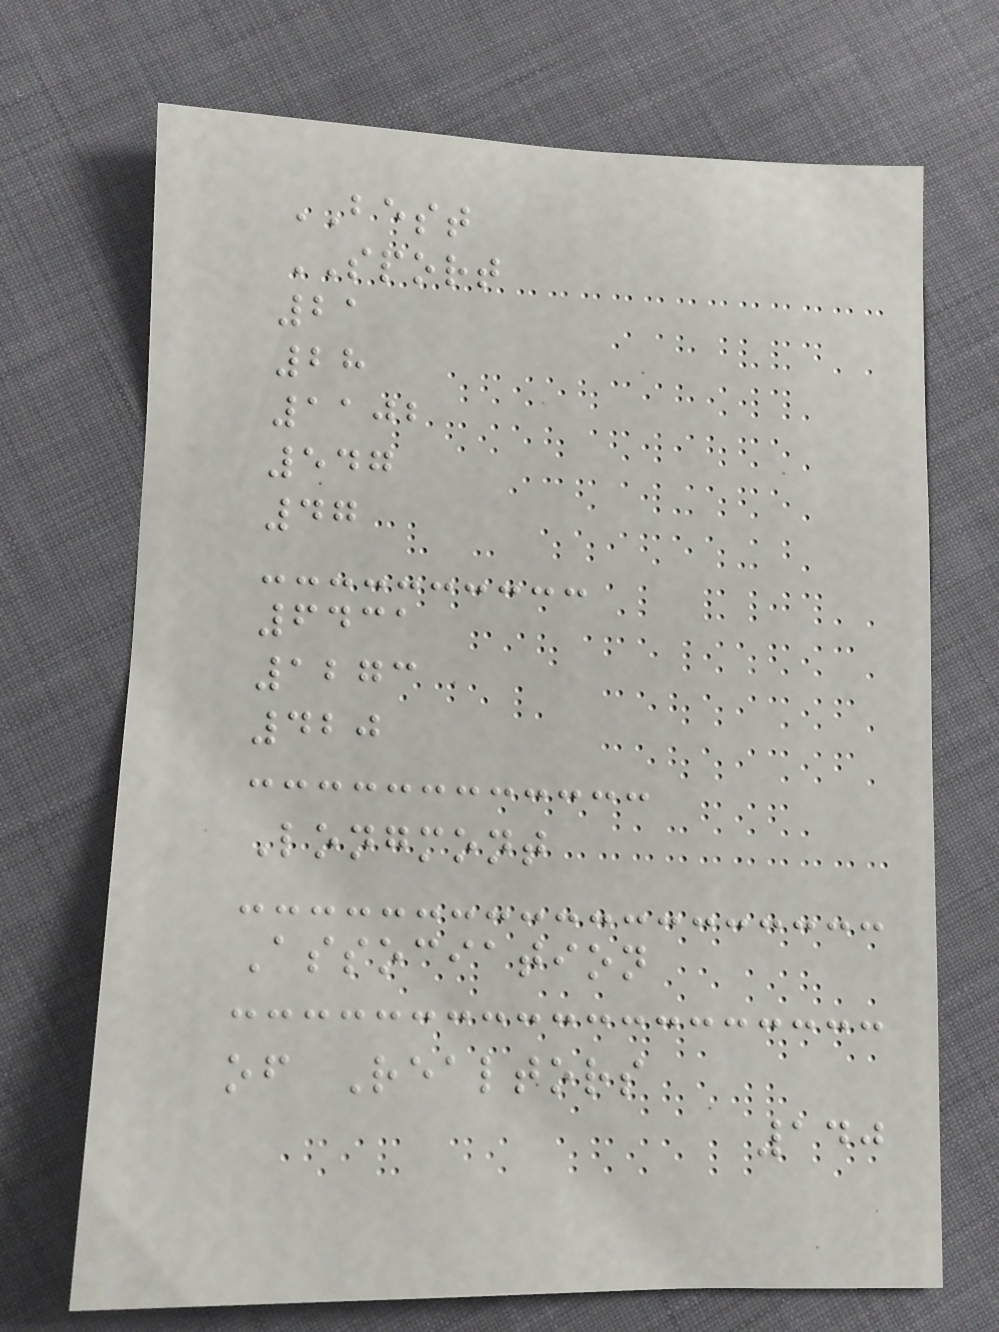BEST
SPORT
21
28
1102
547
47
6431
1273
420
Longmont
Association
of Realtors
140
